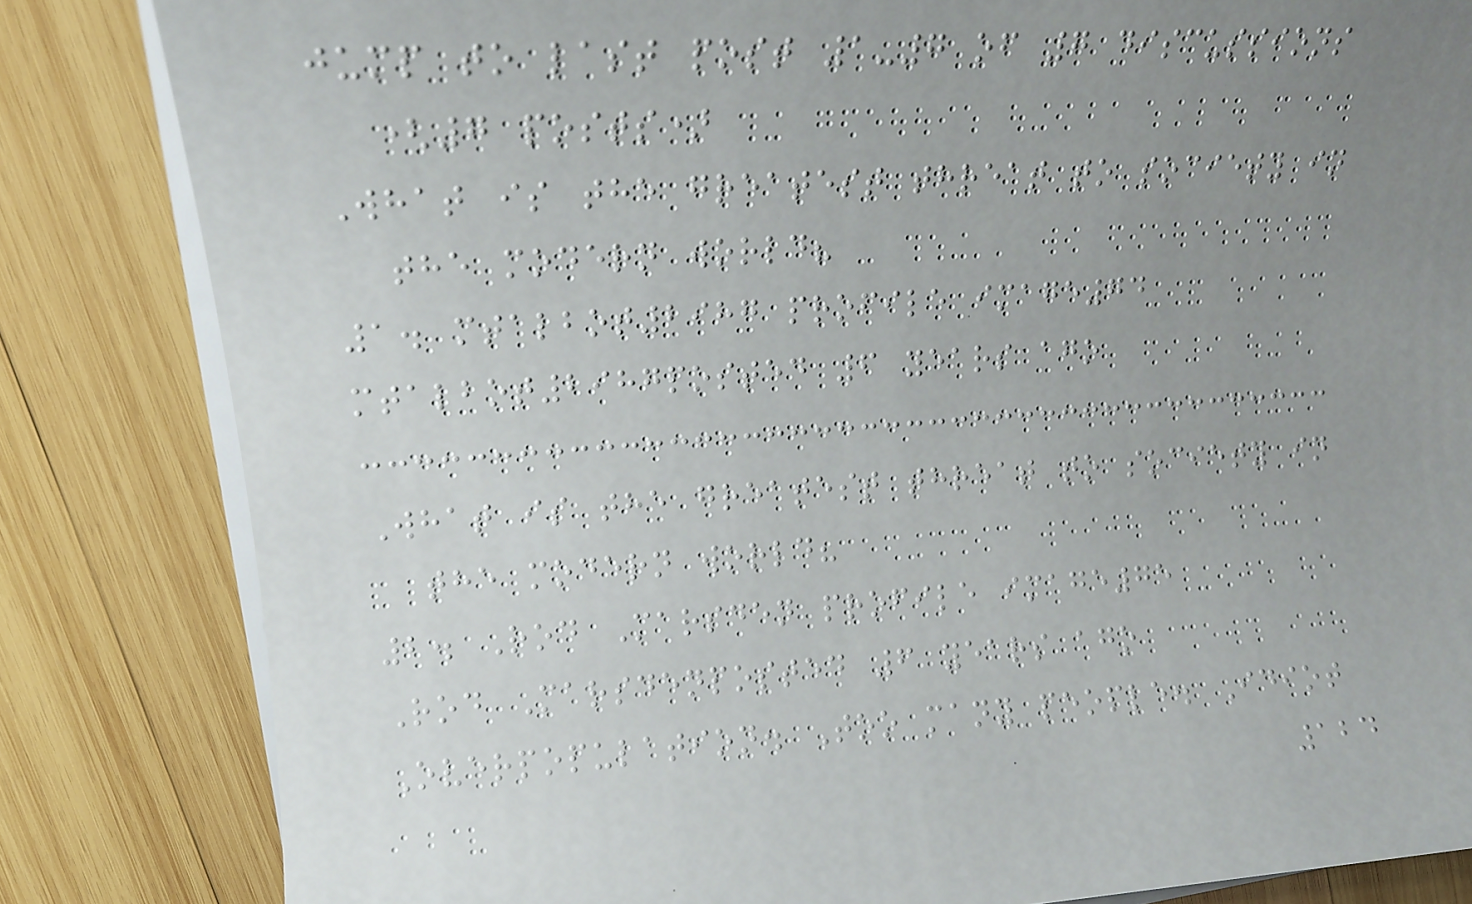jump to last post 1-7 of 7 discussions
(7 posts)
What is the greatest threat to society in
the modern world?
1. mtalbot2987 profile image74
mtalbot2987posted 6 years ago
What is the greatest threat to society in
the modern world?
2. Rod Marsden profile image75
Rod Marsdenposted 6 years ago
Overpopulation. Too many people. Idiot
124
